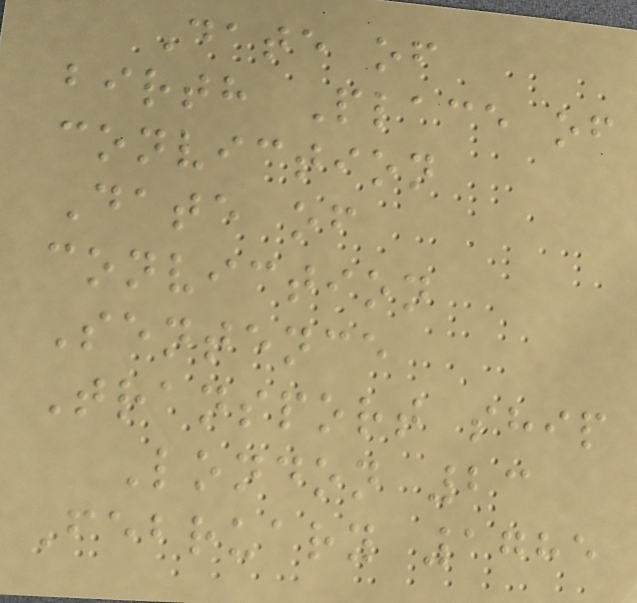Date of
birth Place of
conviction
Date of
conviction
Sentence
Transport ship
London 23
February 1785
